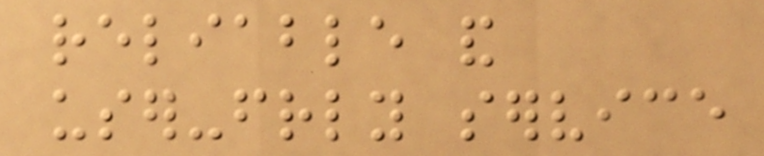reliable and
user-friendly service
